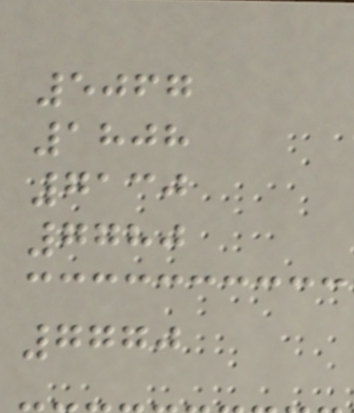5067
1808
7130
7780
7770
